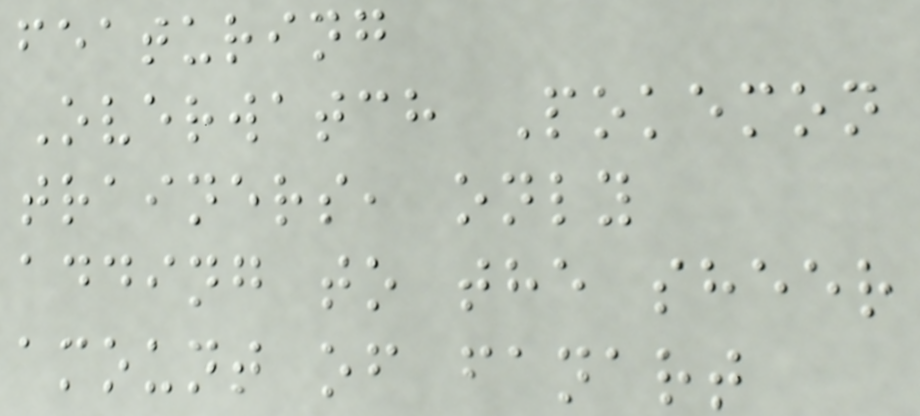featuring
Overwatch Pokemon
trainers, only
adding to the sheer
amount of fanart
